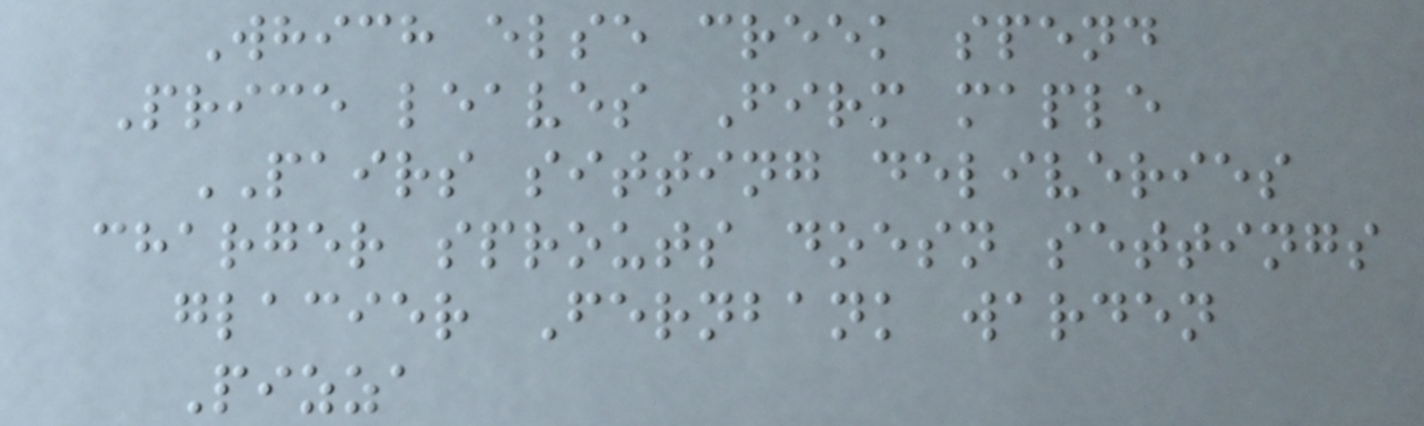Which else creek spend
Price leaves Firm maple
PAIRS sitting deliveries
charger sprouts doesn settings
glacier Fernbank warden
Pizza
